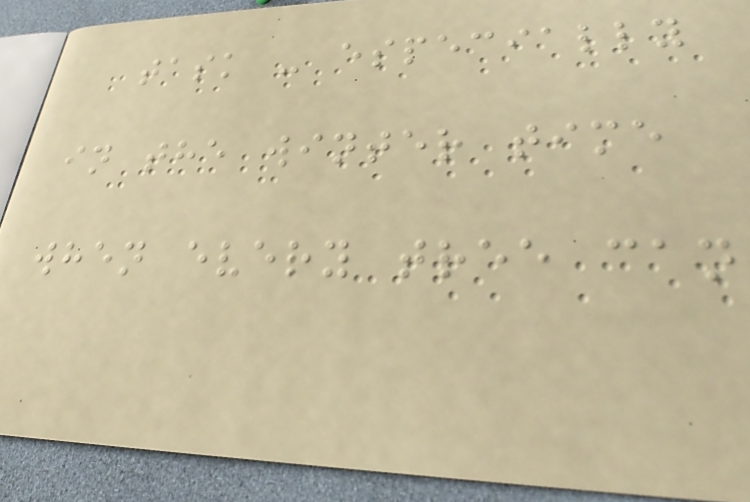task - especially
in the winter time
when every tree can
